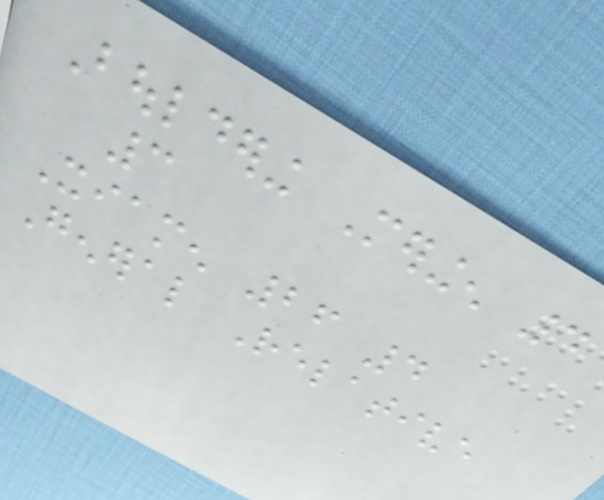Bouldering Meringen 4
3
Xiamen 26 4
General Relative
